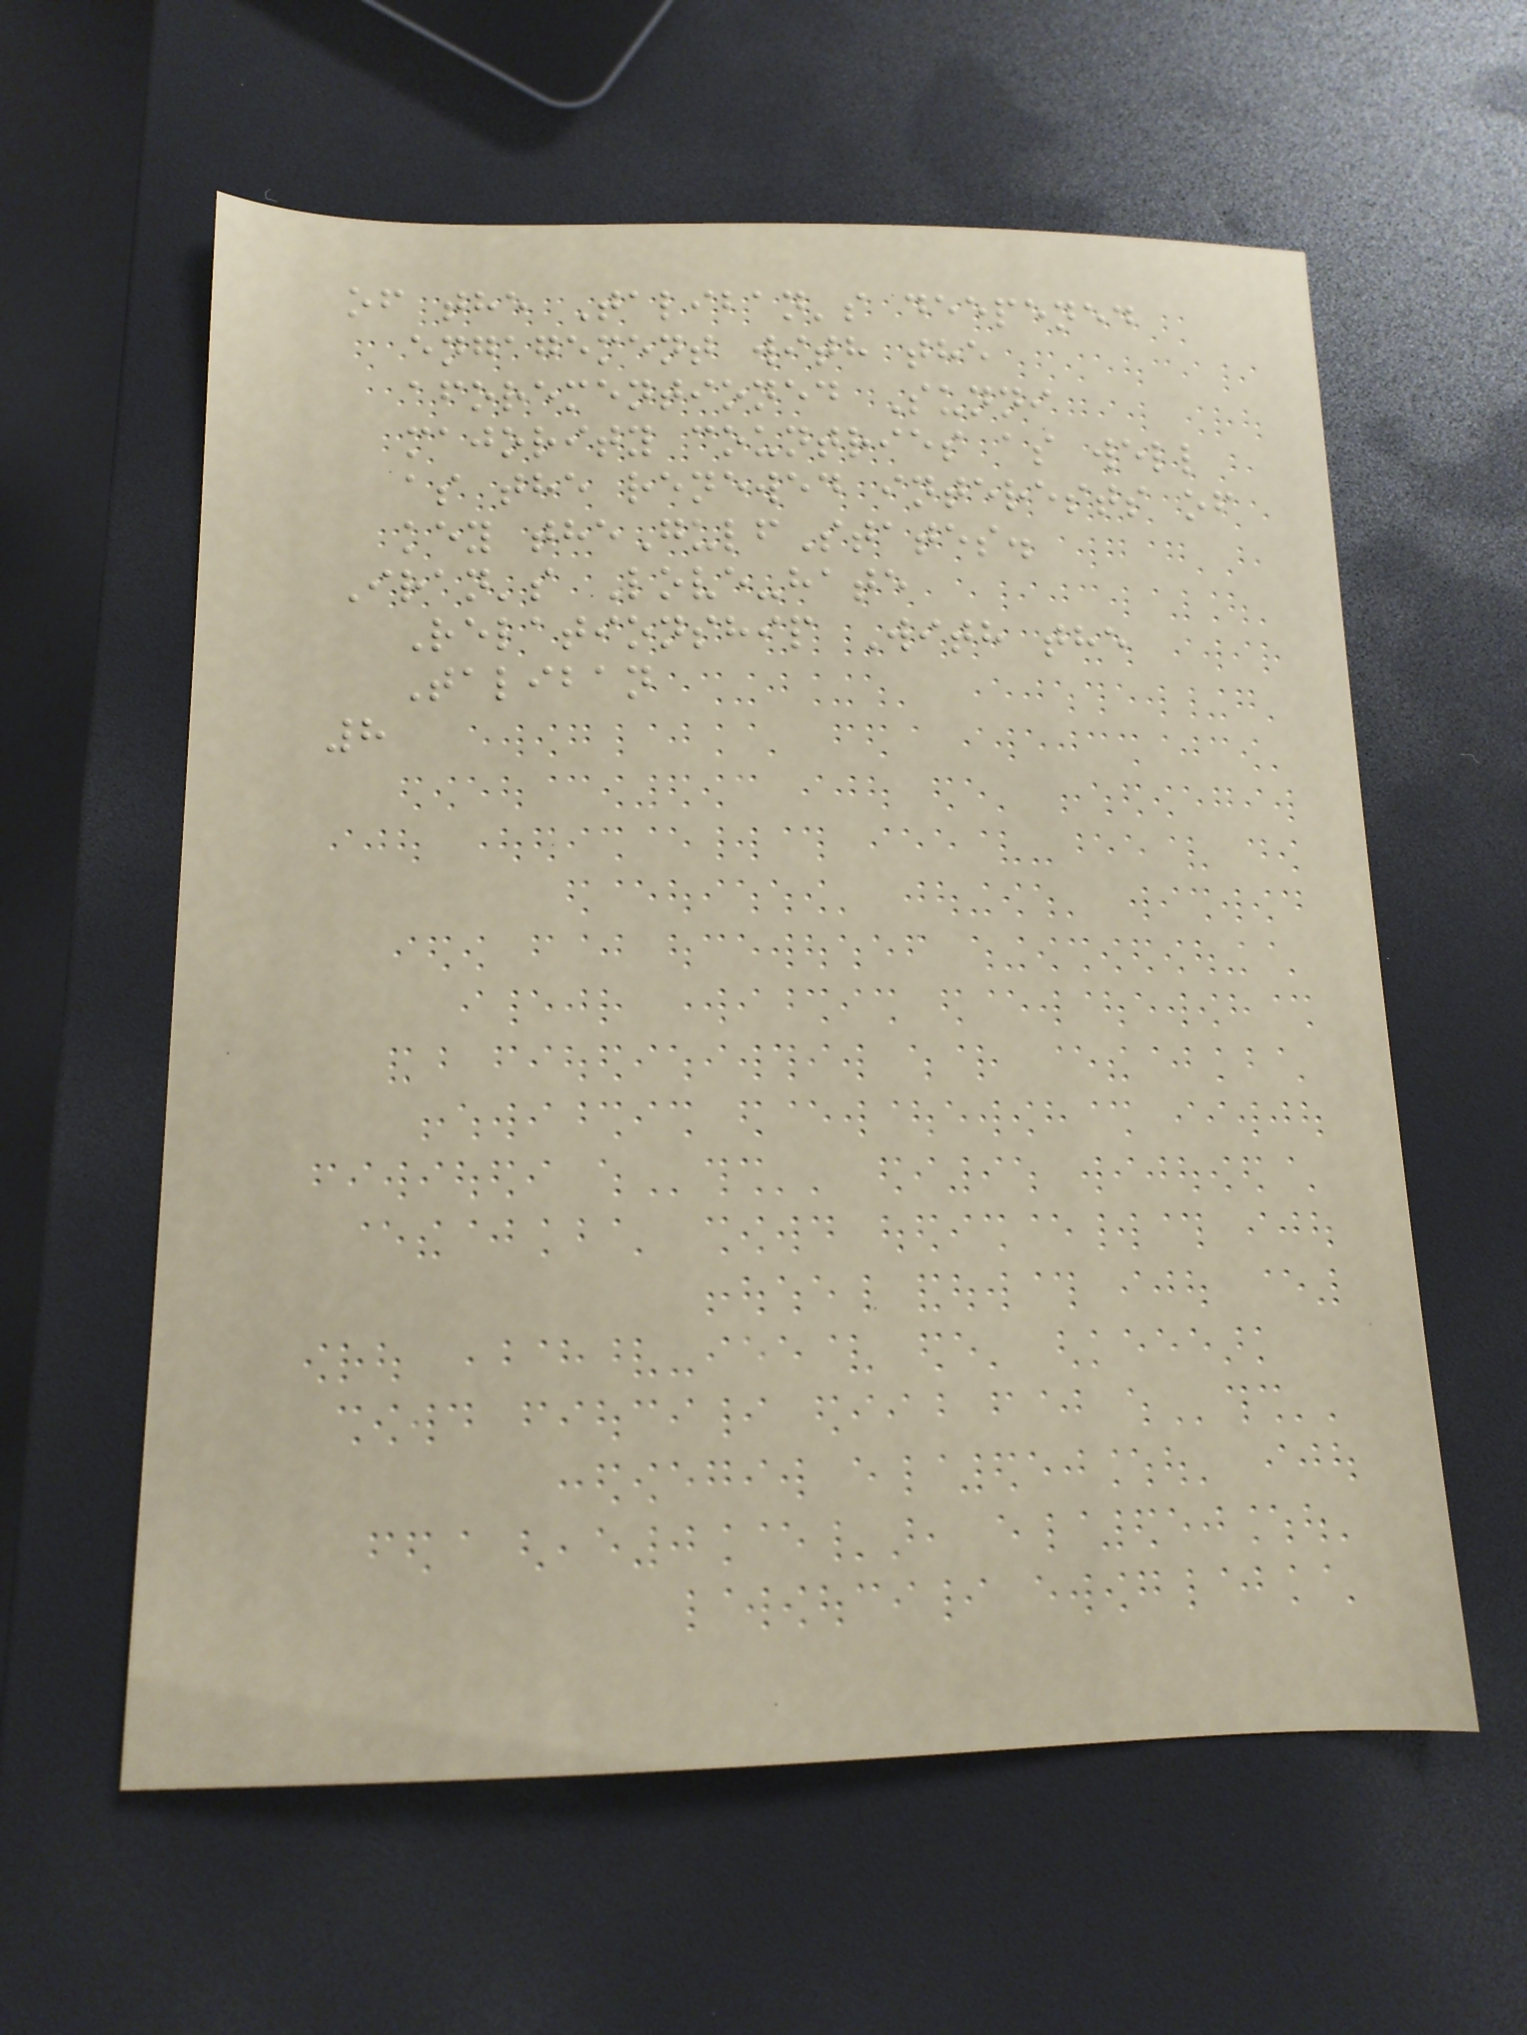of the Taliban's deepened
engagement with the
aforementioned Sunni
majority countries as well
as the renewed interests of
key theGulfStates.
Iran's Love-hate
Relationship With the
Taliban
8
